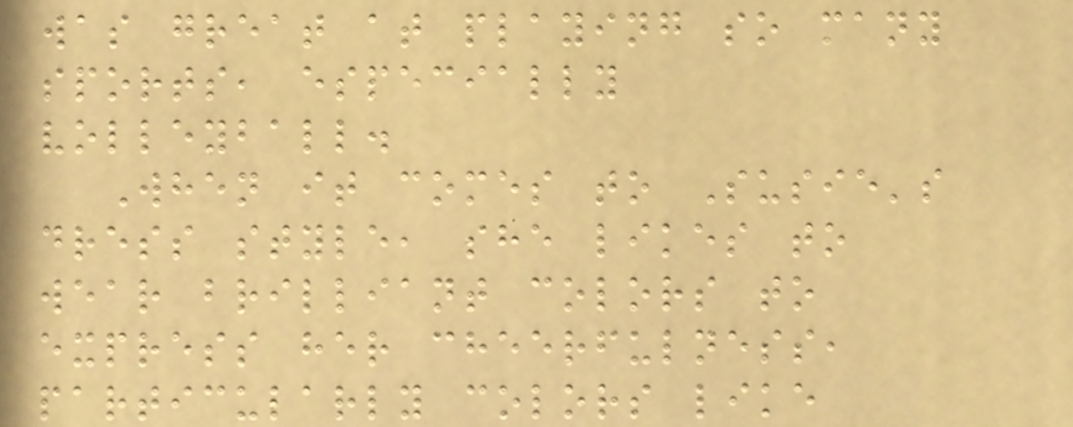was great at playing so many
sports, especially
volleyball.
When it comes to Susie's
dress style, she likes to
wear brilliant colors to
express her cheerfulness,
particularly colors like
